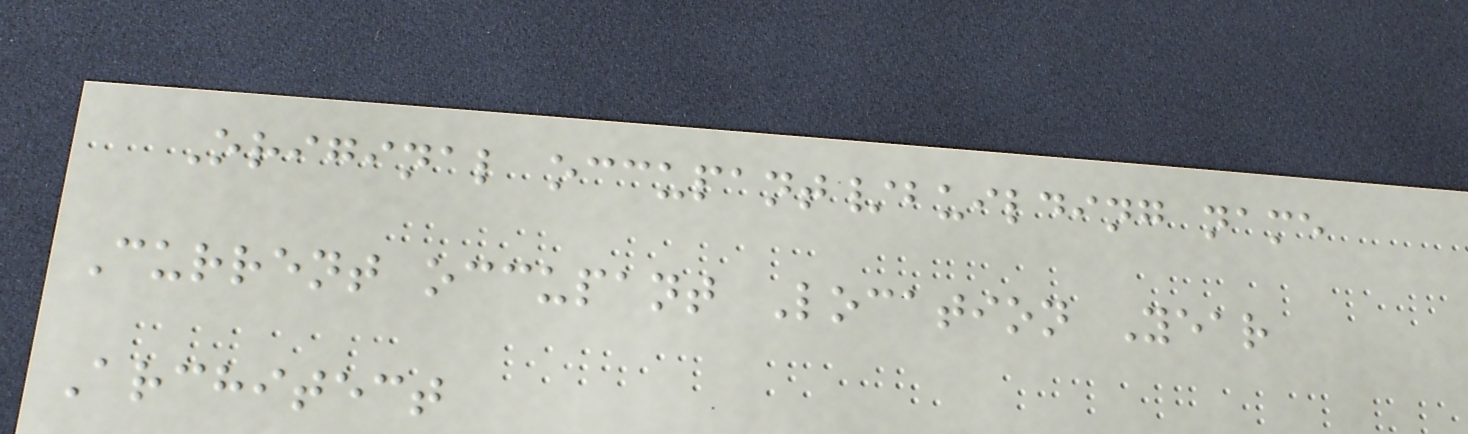Original occupant/building name
Current occupant Location Year
Architect
